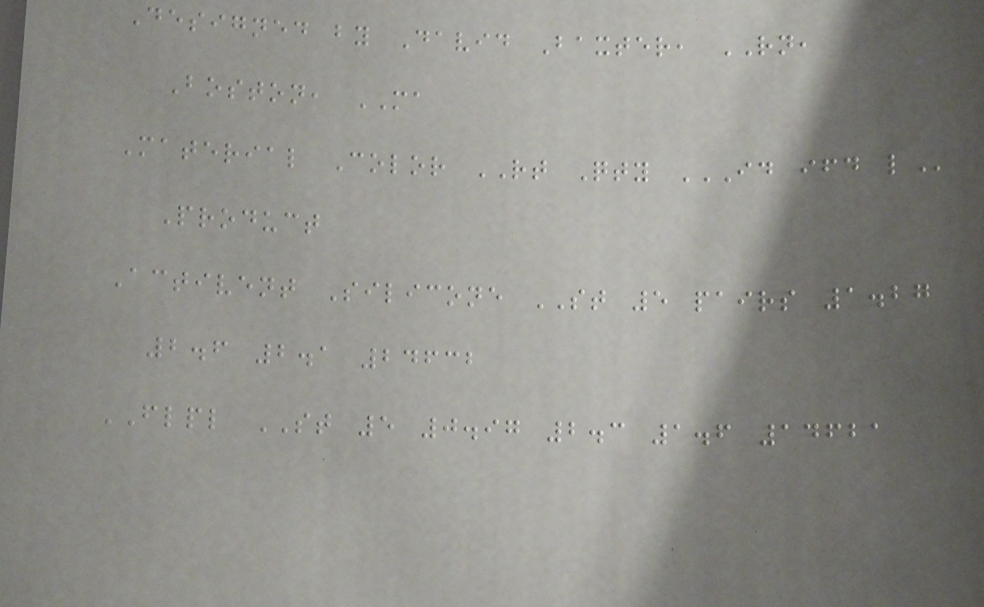Designed by David Baxter, RN,
Boston, MA
Material Color RT Qty ID IFD L
Product
Activent Silicone ST 5 pairs 1.27
2.6 2.1 24632
FLPL ST 5 0.97 2.3 1.6 14621
